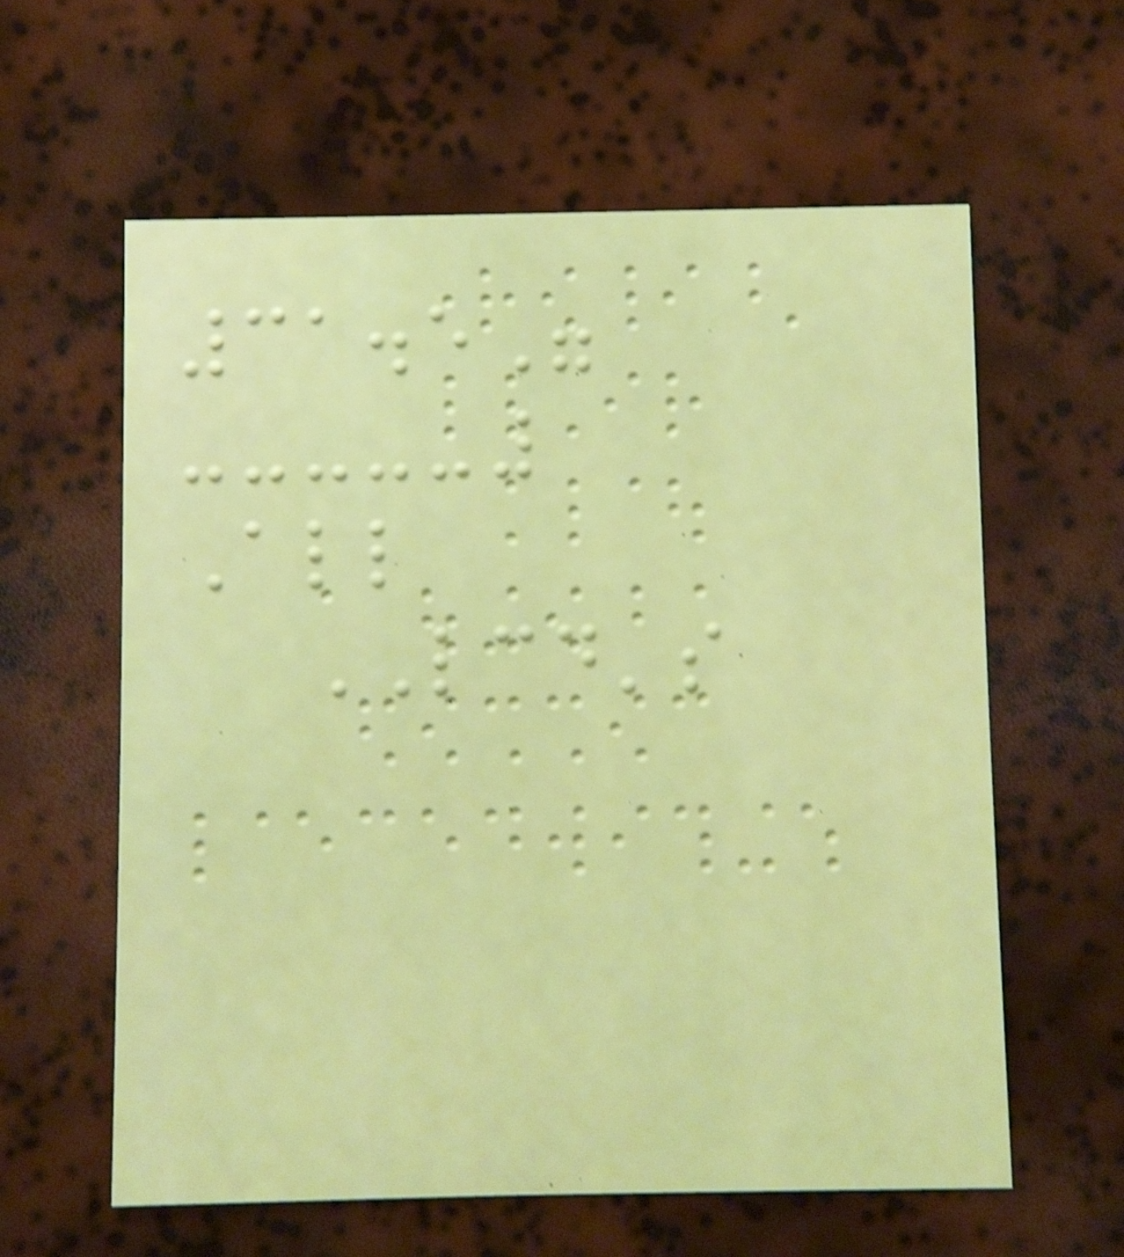31.5"
All
LCD's
